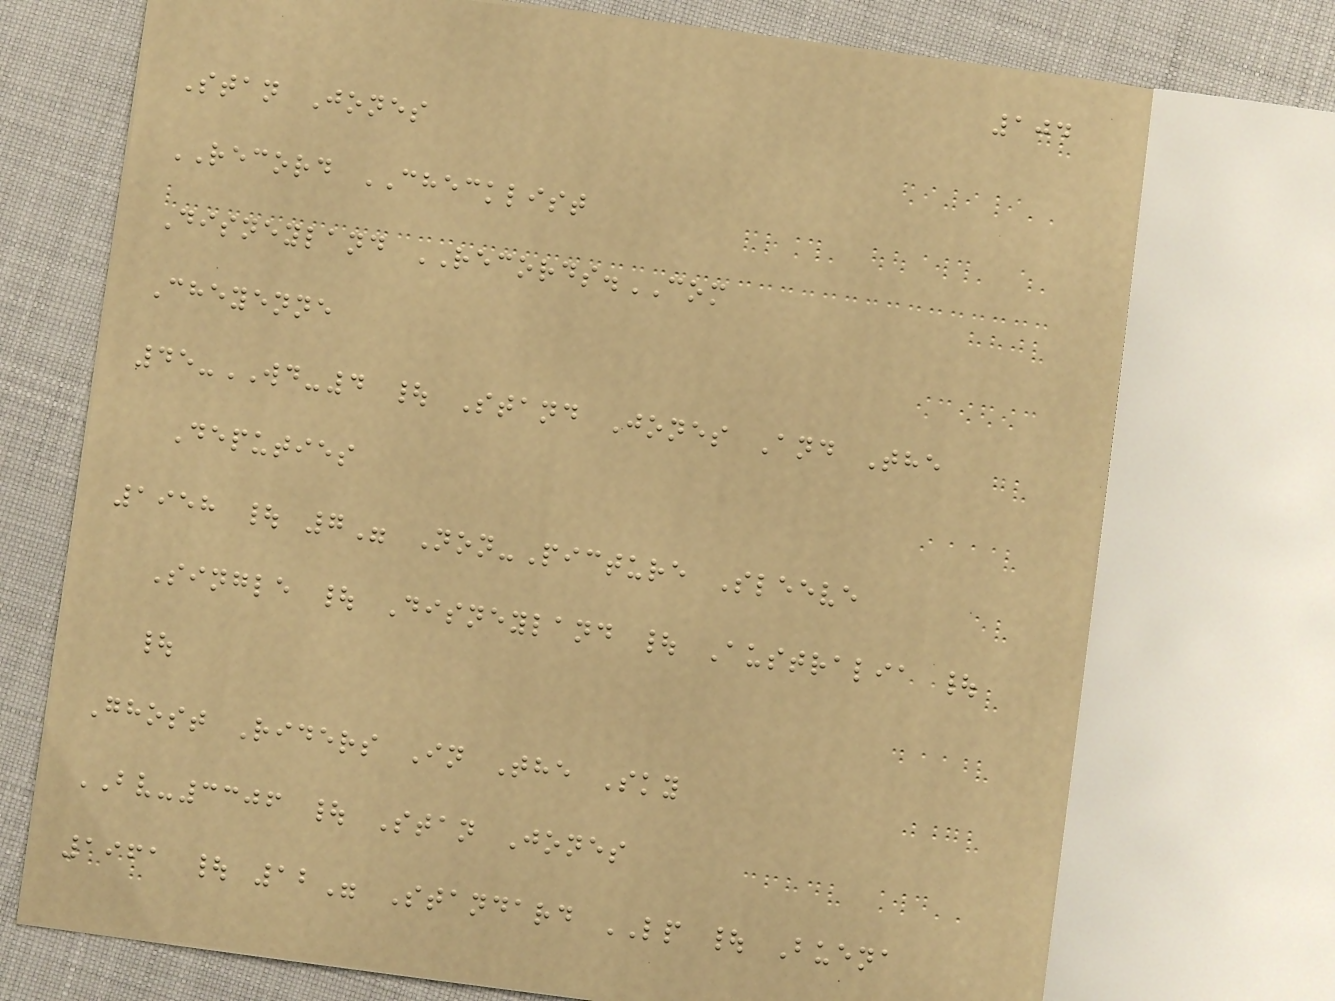104
Stan Jones
RECORD CHECKLIST
Disneyland RECORDS.COM
Cheyenne
45-WD-4 | Stand Jones And The
Deputies
1958 | 7" Non-Picture Sleeve
Single | Disneyland | Australia |
|
Ghost Riders In The Sky
BV-3306 | Stan Jones
1961 | 12" Standard LP | Buena
